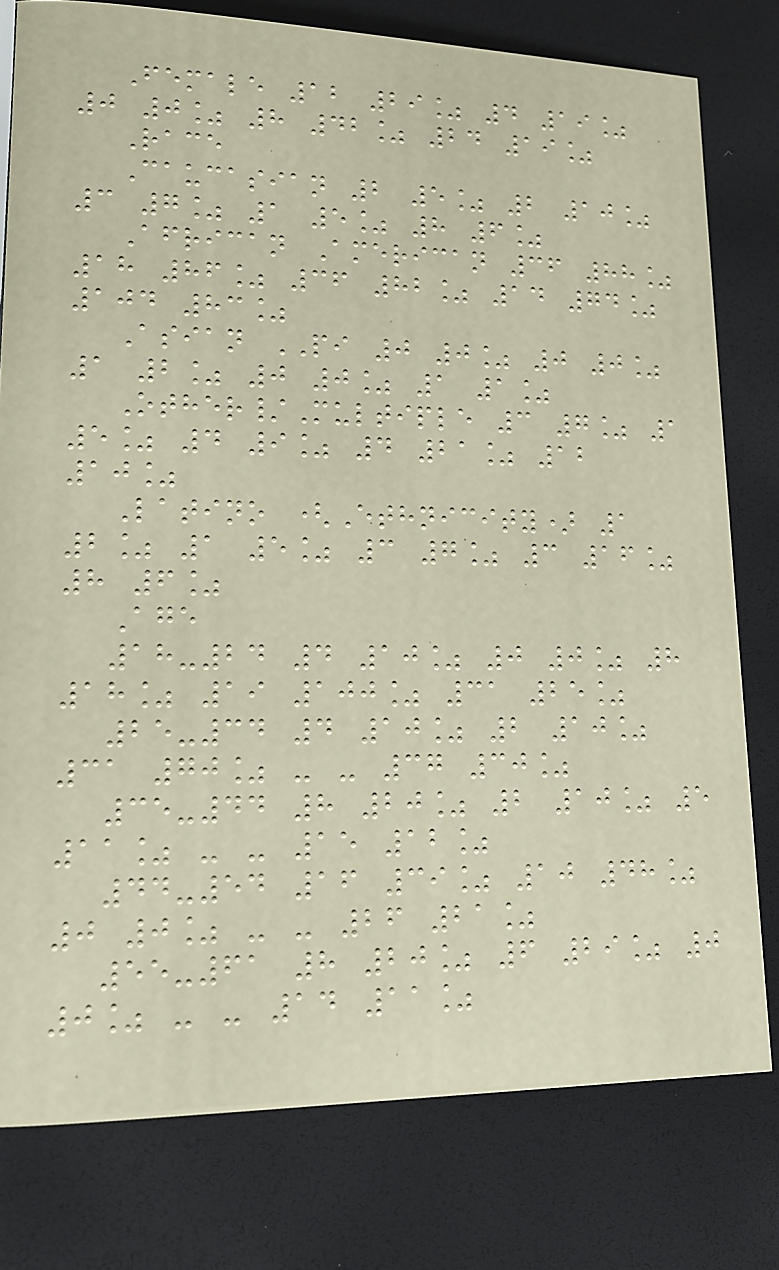Female 12 29% 4 19%
0 0% 8 42% 24 19%
Race
Caucasian 2 5% 2 10%
3 7% 1 5% 8 6%
African American 36 88%
18 86% 36 82% 14 74%
104 83%
Asian PI 0 0% 0 0%
1 2% 0 0% 1 1%
Other/Multiple 3 7% 1
5% 4 9% 4 21% 12
10%
Latino (Ethnicity) 1
2% 1 5% 3 7% 3 16%
8 6%
Age
18-24 4 10% 0 0% 8
18% 19 100% 31 25%
25-34 4 10% 2 10%
31 70% - - 37 30%
35-44 8 20% 2 10% 5
11% - - 15 12%
44-54 16 39% 10 48%
0 0% - - 26 21%
55-61 8 20% 6 29% 0
0% - - 14 11%
